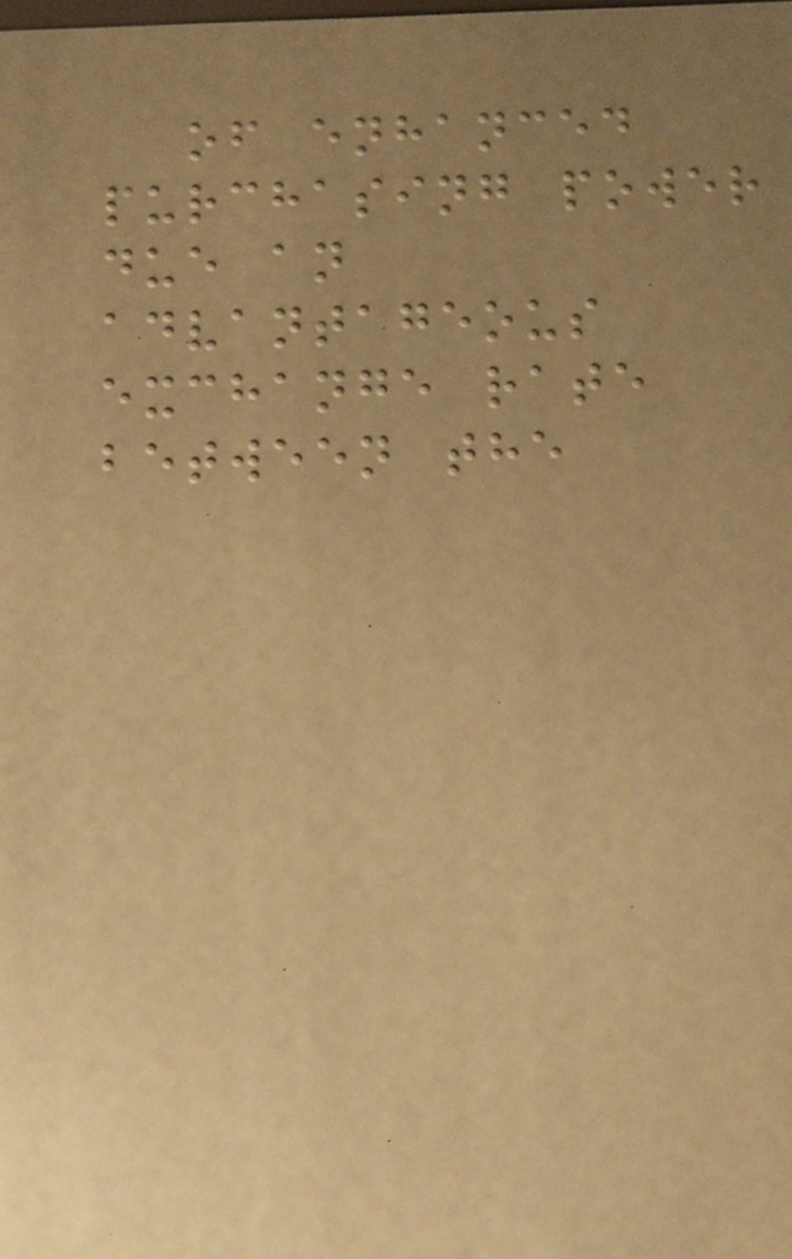of enhanced
purchasing power
due an
advantageous
exchange rate
between the
